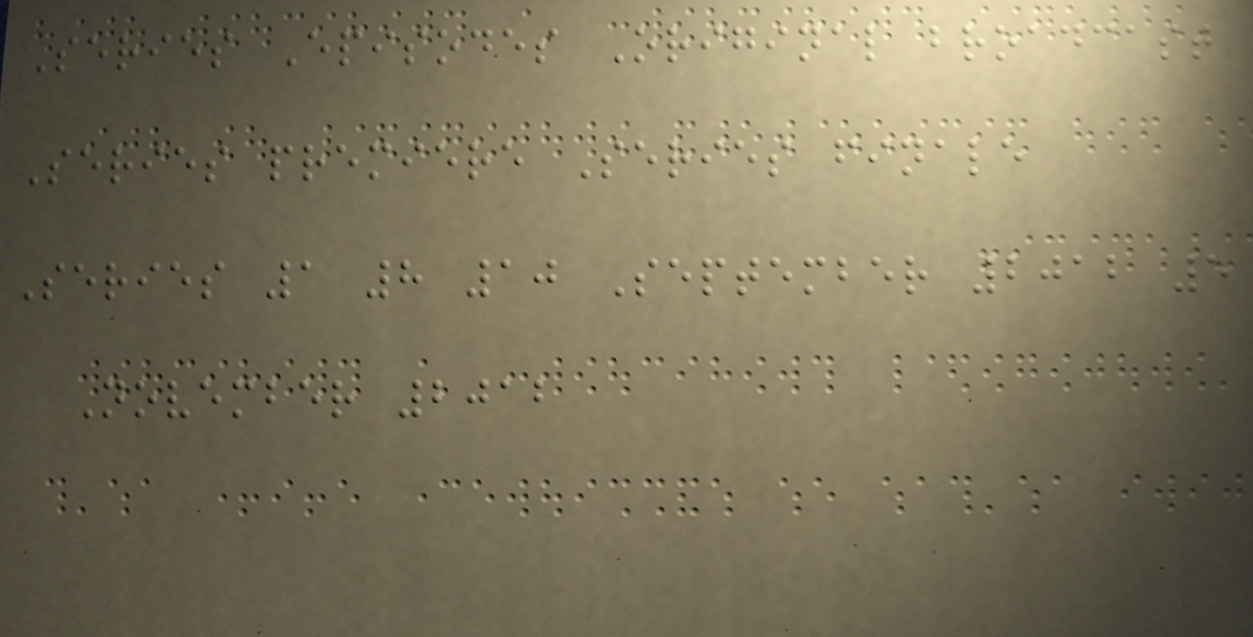Series Episodes Original broadcast
Series premiere Series finale
Series 1 8 10 September 2012 5
November 2012
